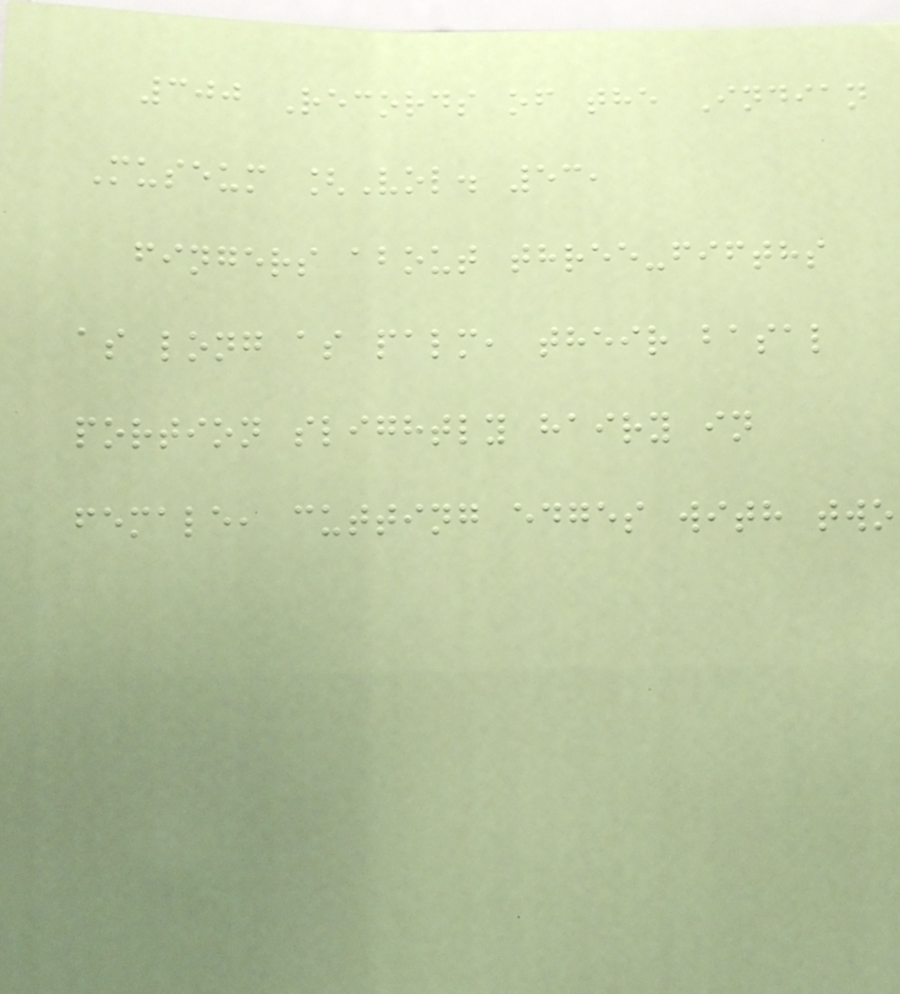300 Records of the Indian
Museum [Vol. 53,
fingers about three-fifths
as long as palm, their basal
portion slightly hairy in
female, cutting edges with two
